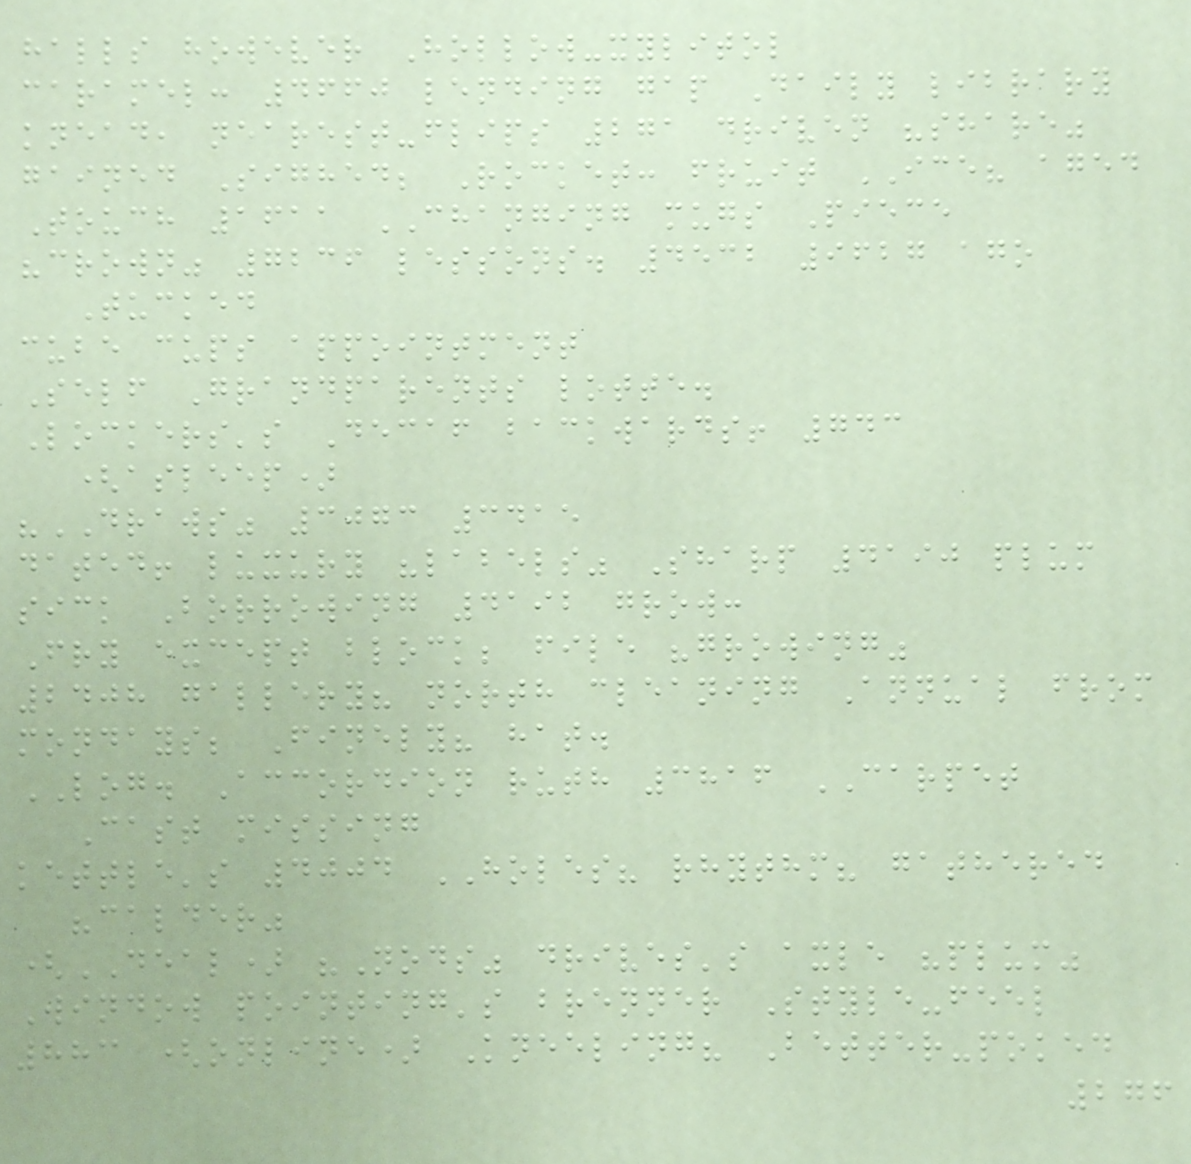halls however Hollow-xylitol
caramel: 4660 lending gap Daily library
knead, nearest-flips 271 driven "share"
gained Sighed; Rocket: fruit ICE? aged
Touch 1611 CHANGING mugs Piece
"crown" 7236 lessons. 4532 9627 ago
Tucked
cube cups appointment
Self Grandparents lotte.
Lockers's Decaf backwards! 743
(asleep)
"DRAWS" 3073 3415
dated! luxury "labels" Sharp 4190 plum
sick Borrowing 4192 grow:
Fry except block; file "growing"
2408 gallery? north cleaning Annual from
mondays; Finely? hat.
LOG. Accordion ruth 3816 CARPET
Cast missing
kettle's 4004 HOLES? rhythm? gathered
"calder"
(DEAL) "Nods" drives's axle "plum"
Window pointing's brenner Style-feel
883 (online) Kneeling? Better-poked
276
